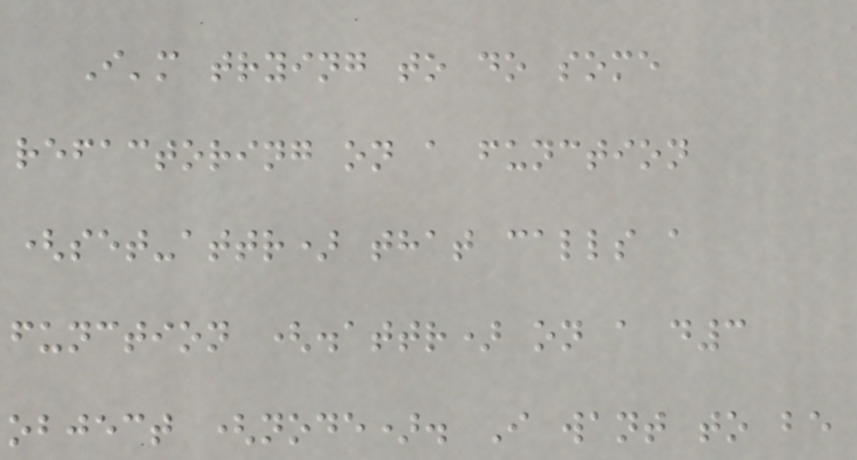I'm trying to do some
refactoring on a function
(set-attr) that calls a
function (.attr) on a d3
object (node). I want to be
